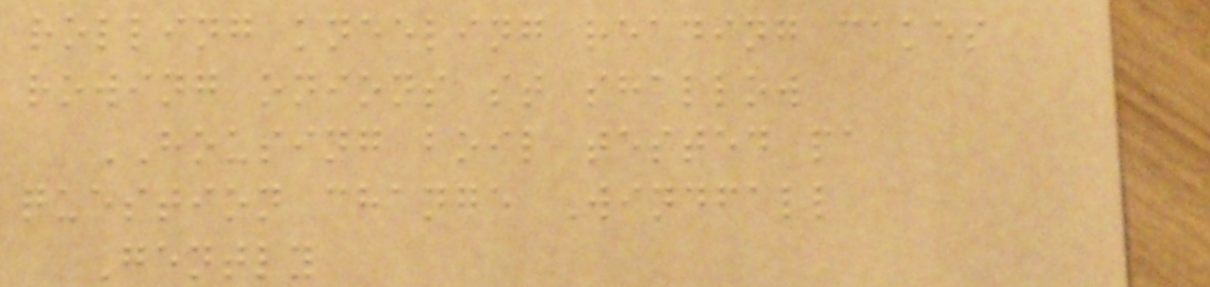rolling kneeling reading cakes
rowing onions st shallow
HOUSING boil tested pa
question change Windfall
Gently
